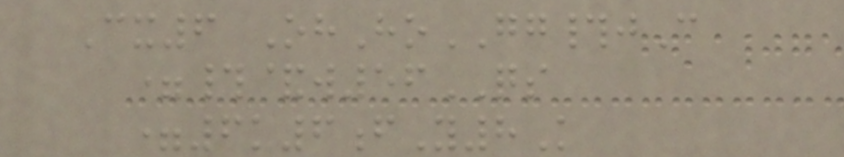Cx6 OhHoGG#jC
=#&w56QS
=6k6fY8K
